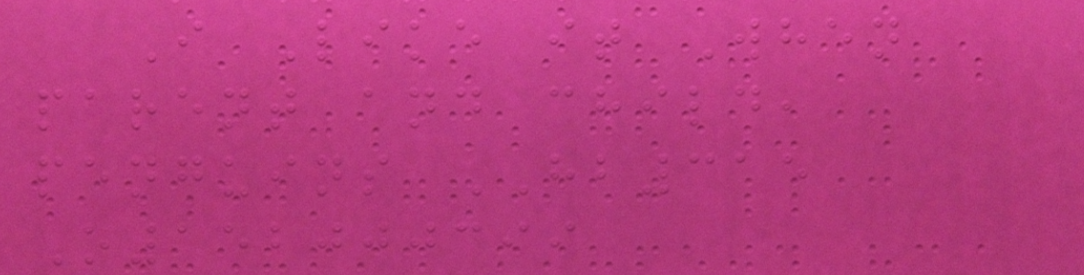I Like it When
parent and child,
penguins HB315
O152000399
